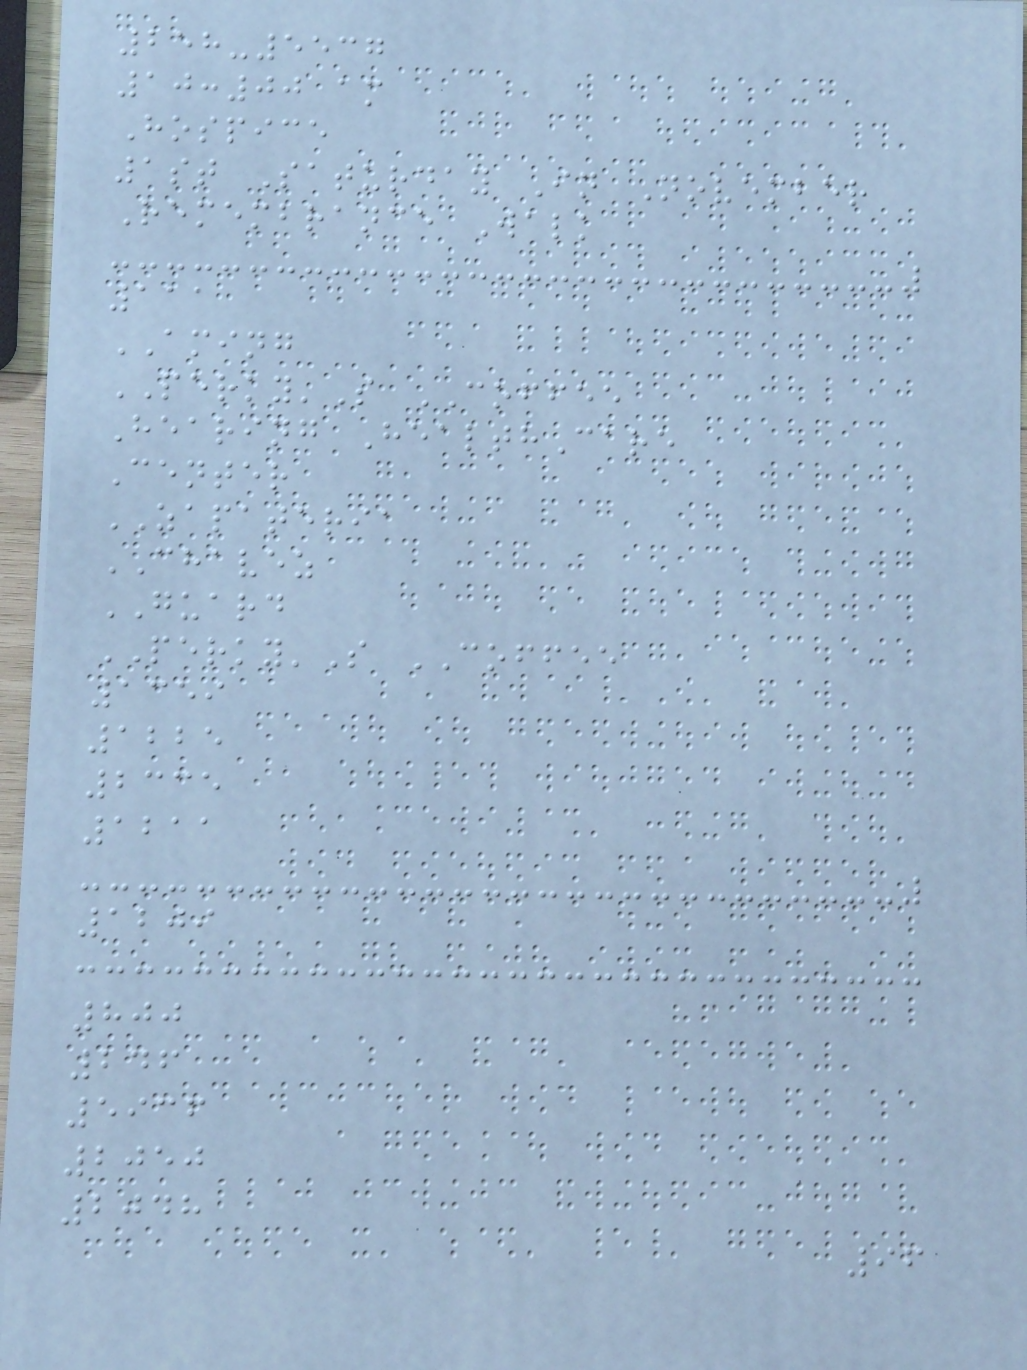258-5537
10:00 am
Hospice
1st Saturday In November
Remembrance Walk
111
AMING
PERKY'S COFFEE
Hearing HealthCare
Center
ZAPATERIA
CHAVEZ
GUARD
PERKY'S COFFEE
1359
1225
2335
1211
1209
800
246
5936
2050
2048
96
